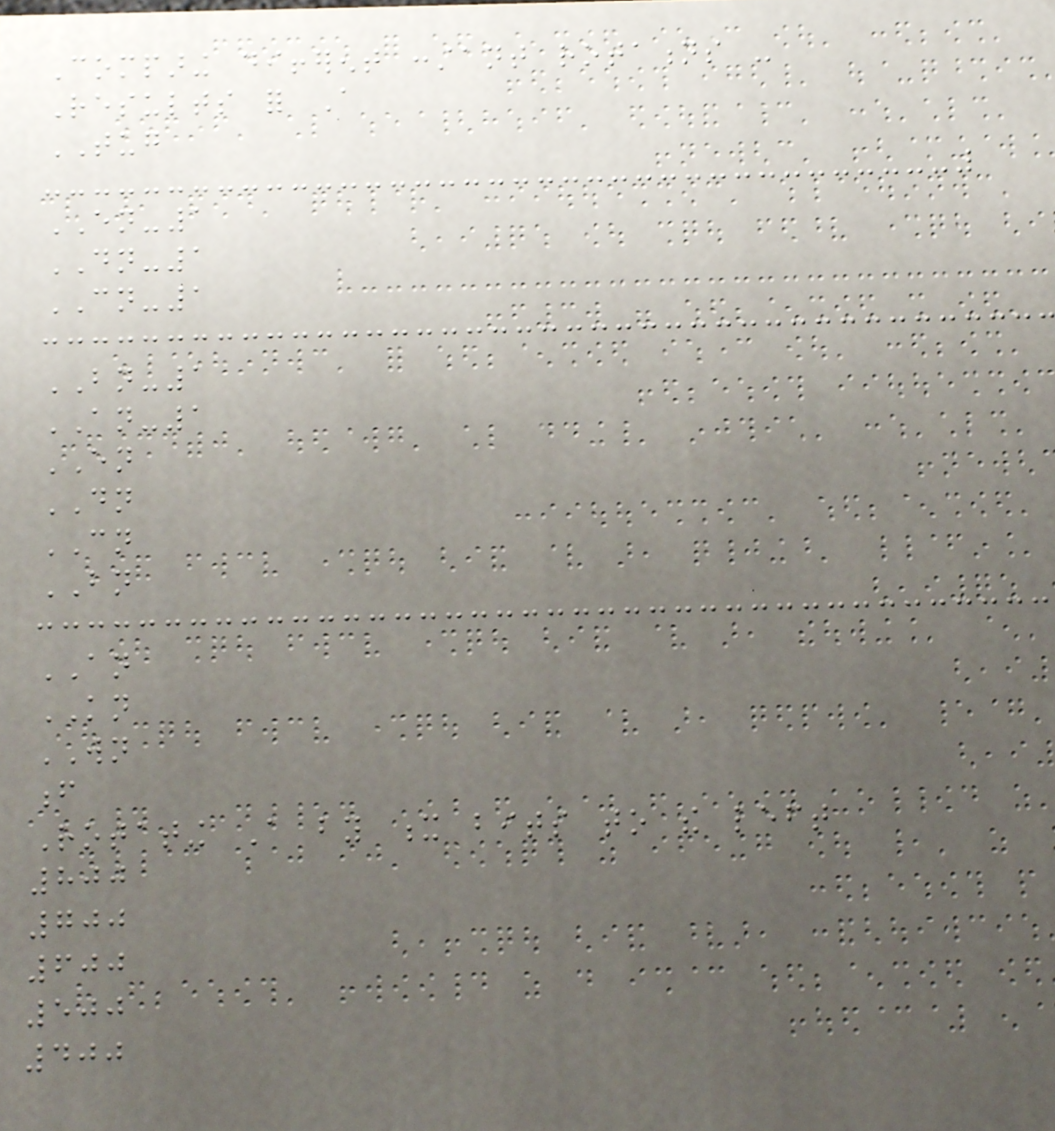Comparing different constant rotations -
Results for A
TUG
EN-1
DN-1
CN-1
BN-1
AN-1
EN
DN
CN
BN
AN
KN
WN
f
Rotating A by x bits to the left
800
700
600
500
400
